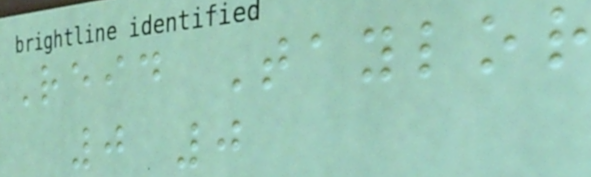Reid Taylor
0 0
